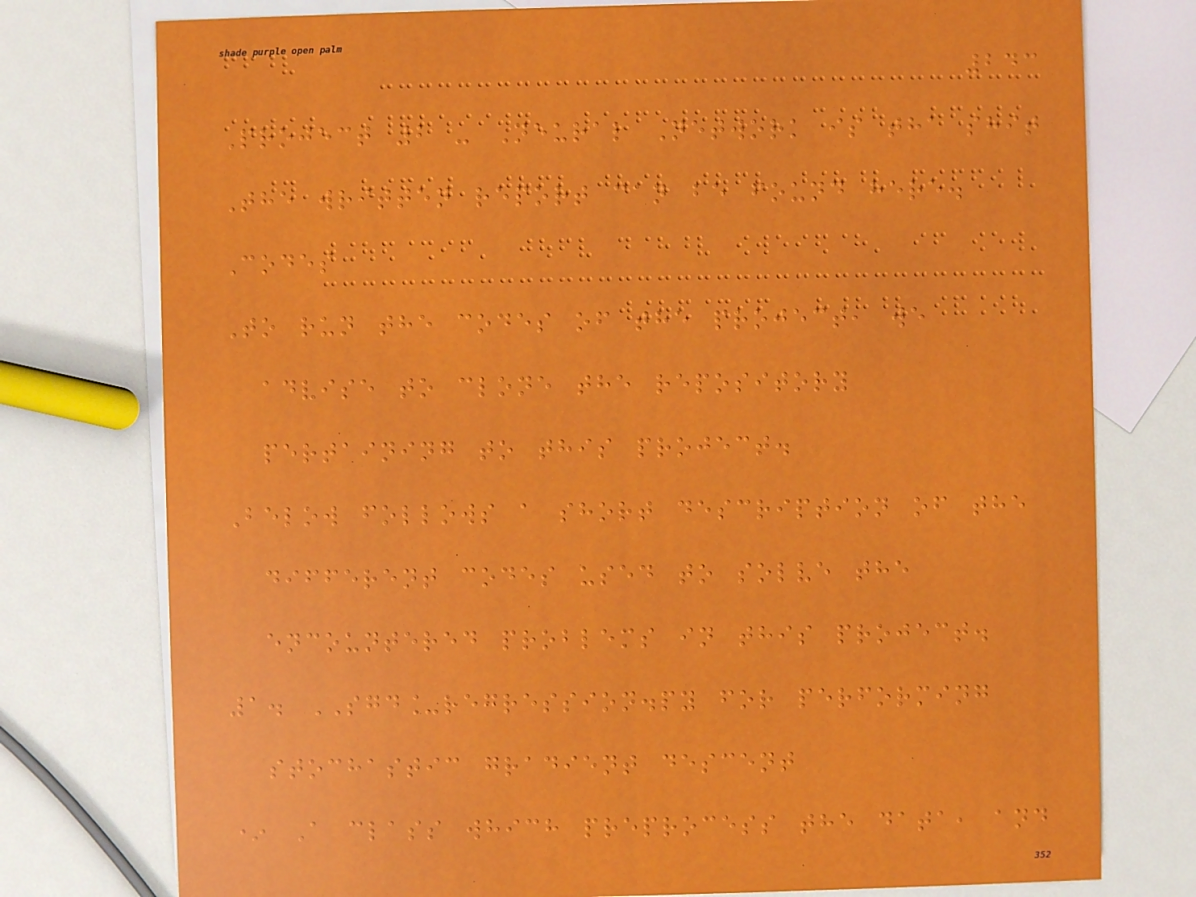243
Project 2 - Neural Network is tha shit
The written report can be found here.
Codes
To run the codes of the project, we
advise to clone the repository
pertaining to this project.
Below follows a short description of the
different codes used to solve the
encountered problems in this project.
1. SGD_regression.py for performing
stochastic gradient descent
* A class which preprocess the data, and
